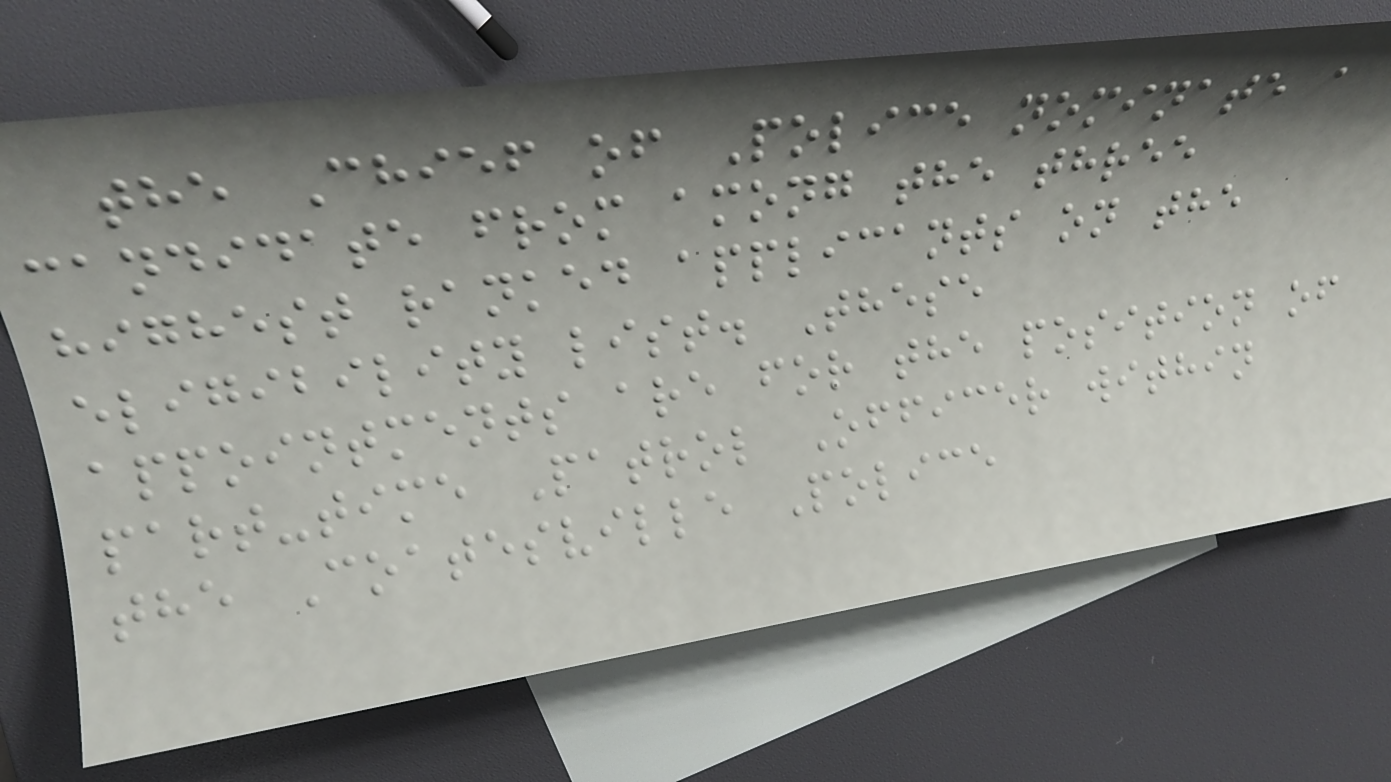the Chief of Police nominate a
candidate from among the three
highest ranked applicants on the
eligibility list. These
appointments are for the position of
part-time Patrol Officer within
the Coatesville Police
